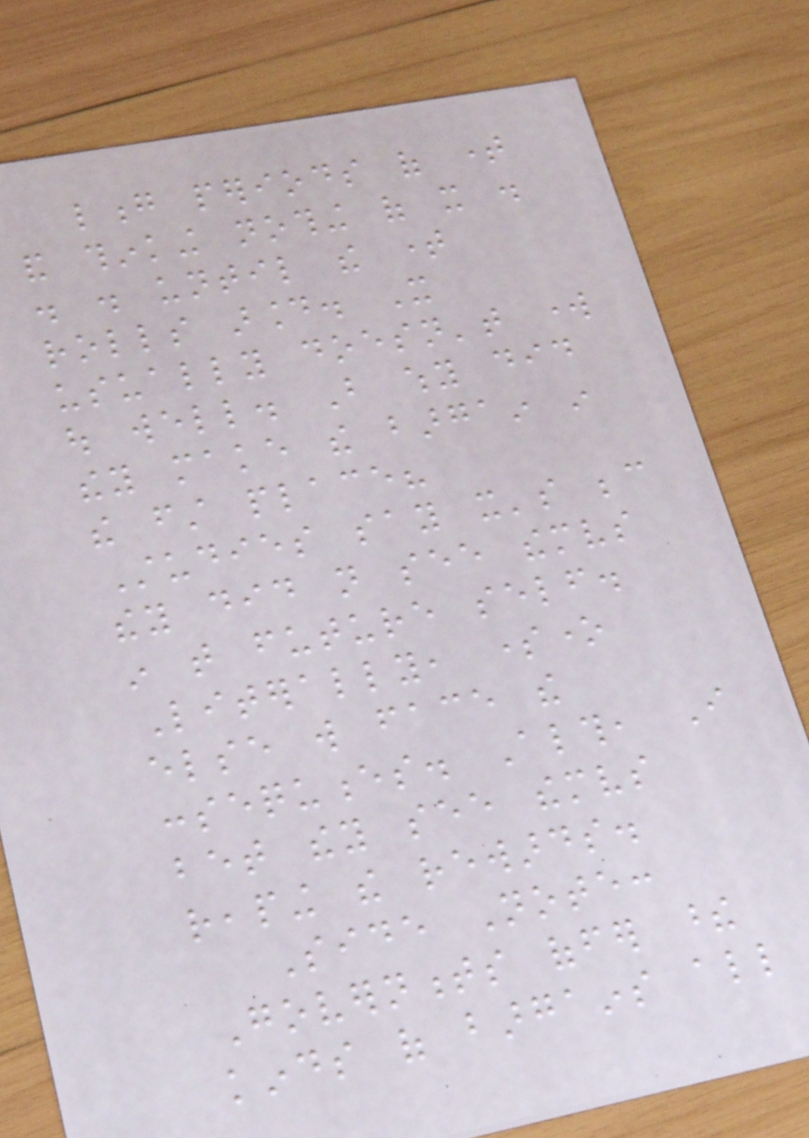long periods of time
and thinking nothing of it .
. . until the time
rolls around. It
usually doesn't work
out well. But why did
they make the bargain in
the first place?
Studies say it's because
they did not see themselves
in that future self.
Literally, someone
else will face the
consequences. Although, I
bet they see themselves
reaping the rewards.
Side Note:
Governments offer these
kinds of bargains all
